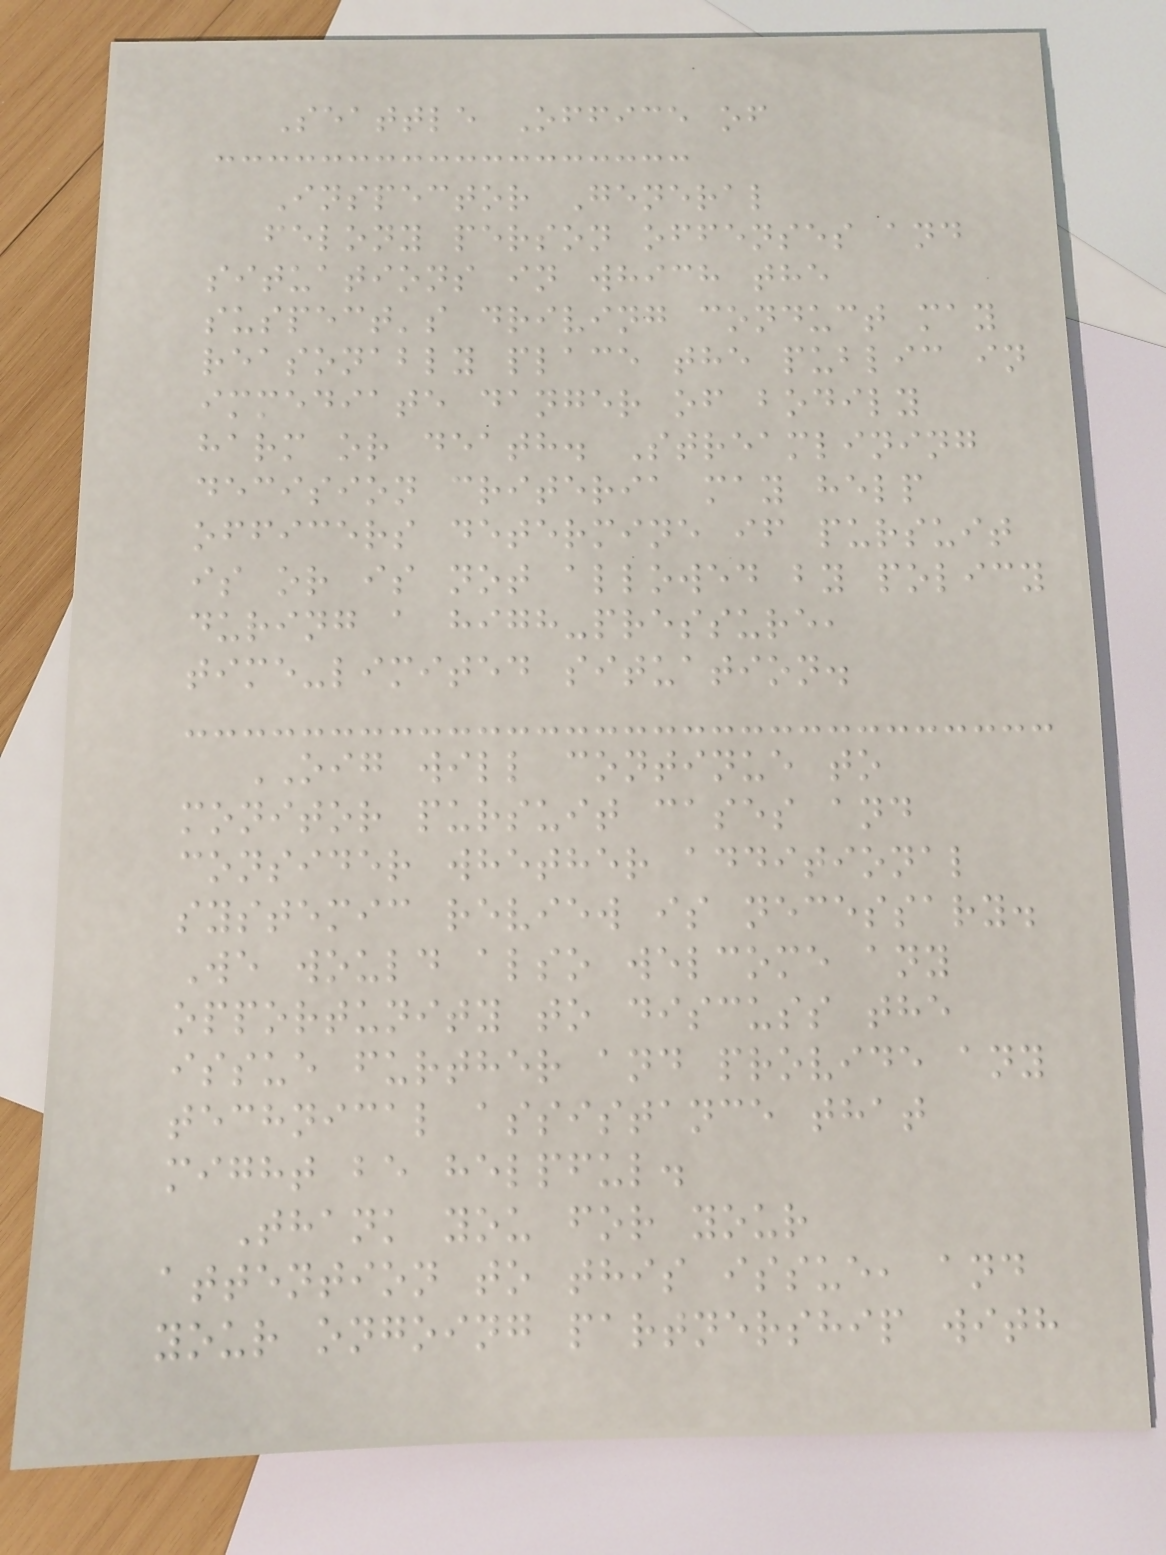Seattle Office of
Inspector General
felony person offenses and
situations in which the
suspect's driving conduct may
reasonably place the public in
immediate danger of bodily
harm or death. Streamlining
decision criteria may help
officers determine if pursuit
is or is not allowed by policy
during a high-pressure,
time-limited situation.
OIG will continue to
monitor pursuit cases and
consider whether additional
systemic review is necessary.
We would also welcome any
opportunity to discuss the
issue further and provide any
technical assistance that
might be helpful.
Thank you for your
attention to this issue, and
your ongoing partnership with
